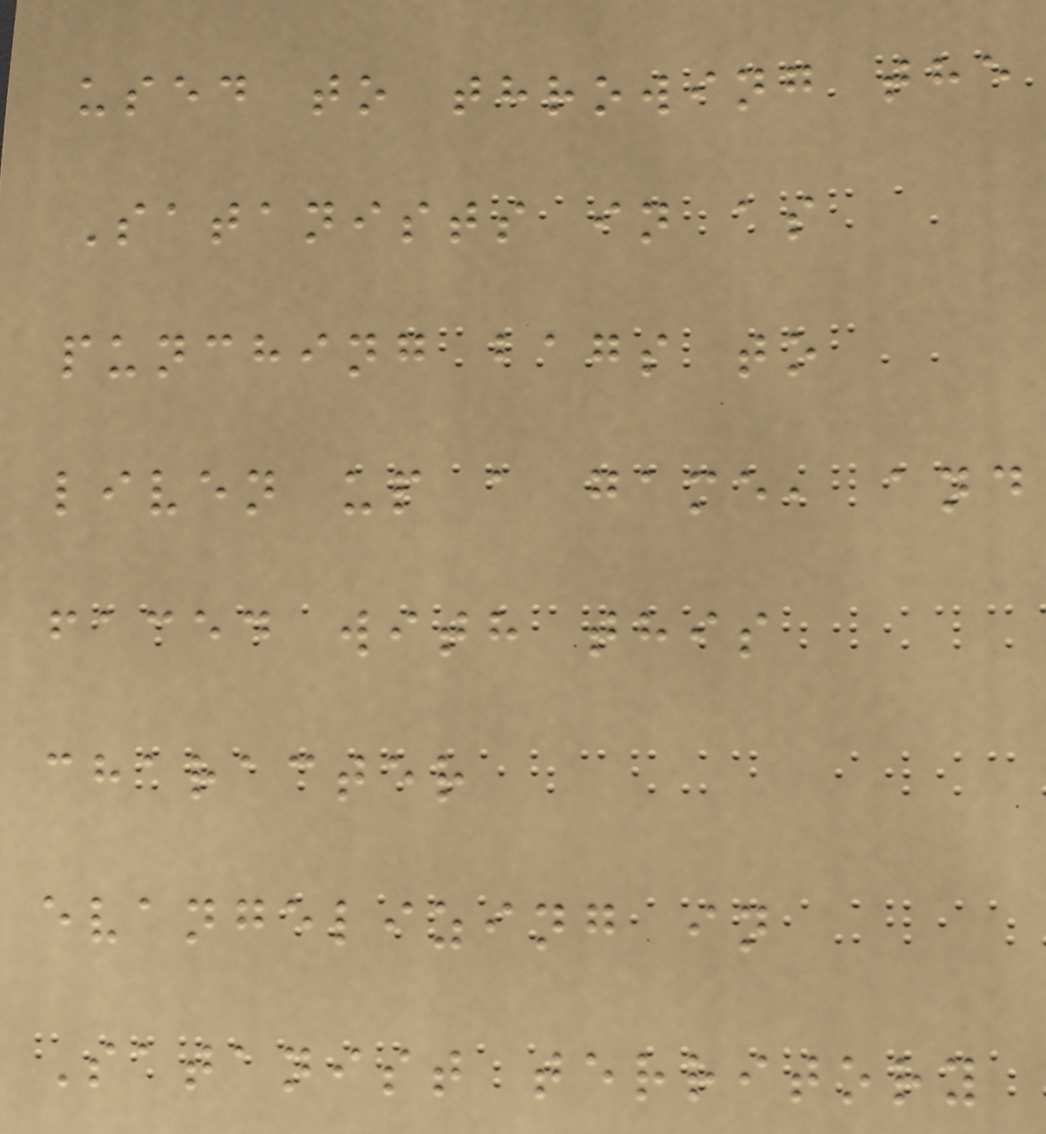used to throwing the
Satanists in as
punching bags to
liven up a game, and
faced with this
character
evangelizing in
Satanist territory
